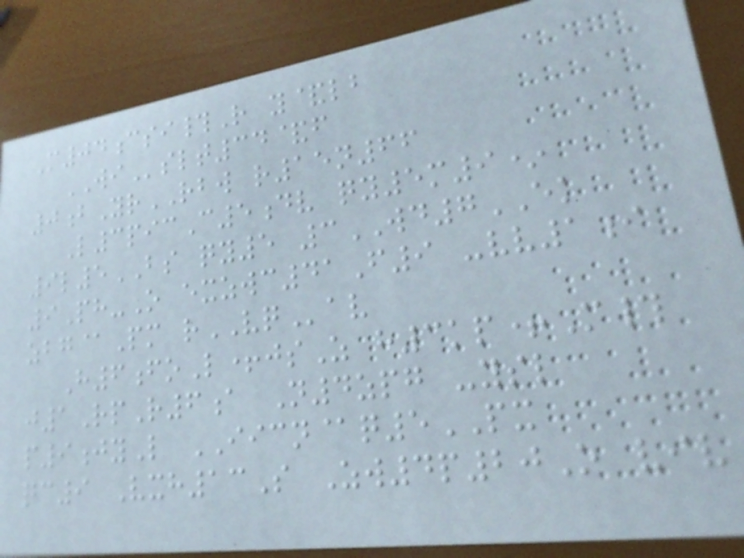M04csi#R y&lb
WIslt34&f
0bYrRBW r15n66
L3picC5dv qy5m9*
9l5BS qy5 3WD7EK
9Ph-O exzwc41F9 -vv1i
zbg@Pm rVQav
H6foL+jsZ h3kp+M#
j1RpR6a N4zpg -ysl
p9jyL IICN@q5PX
qc9 Vxh13S Zw4p20O viv
